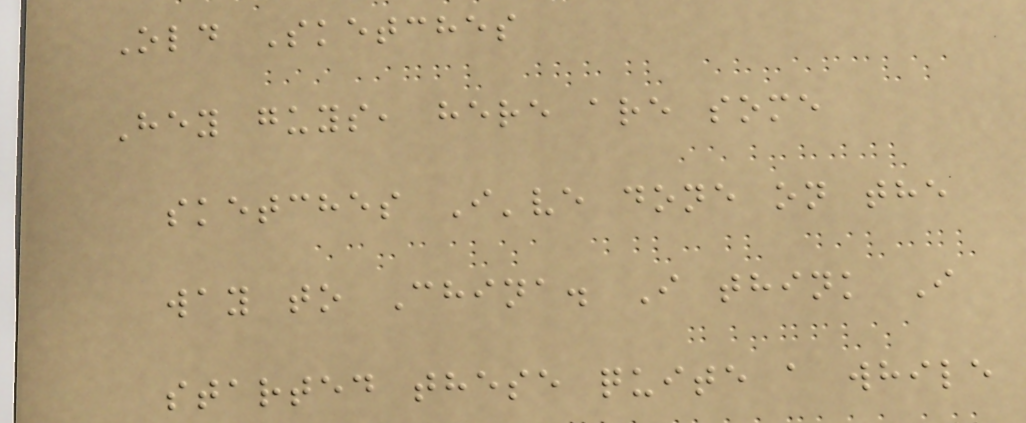Old Sketches
Hey guys, here are some
sketches I've done on the
way to China. I think I
started these quite a while
